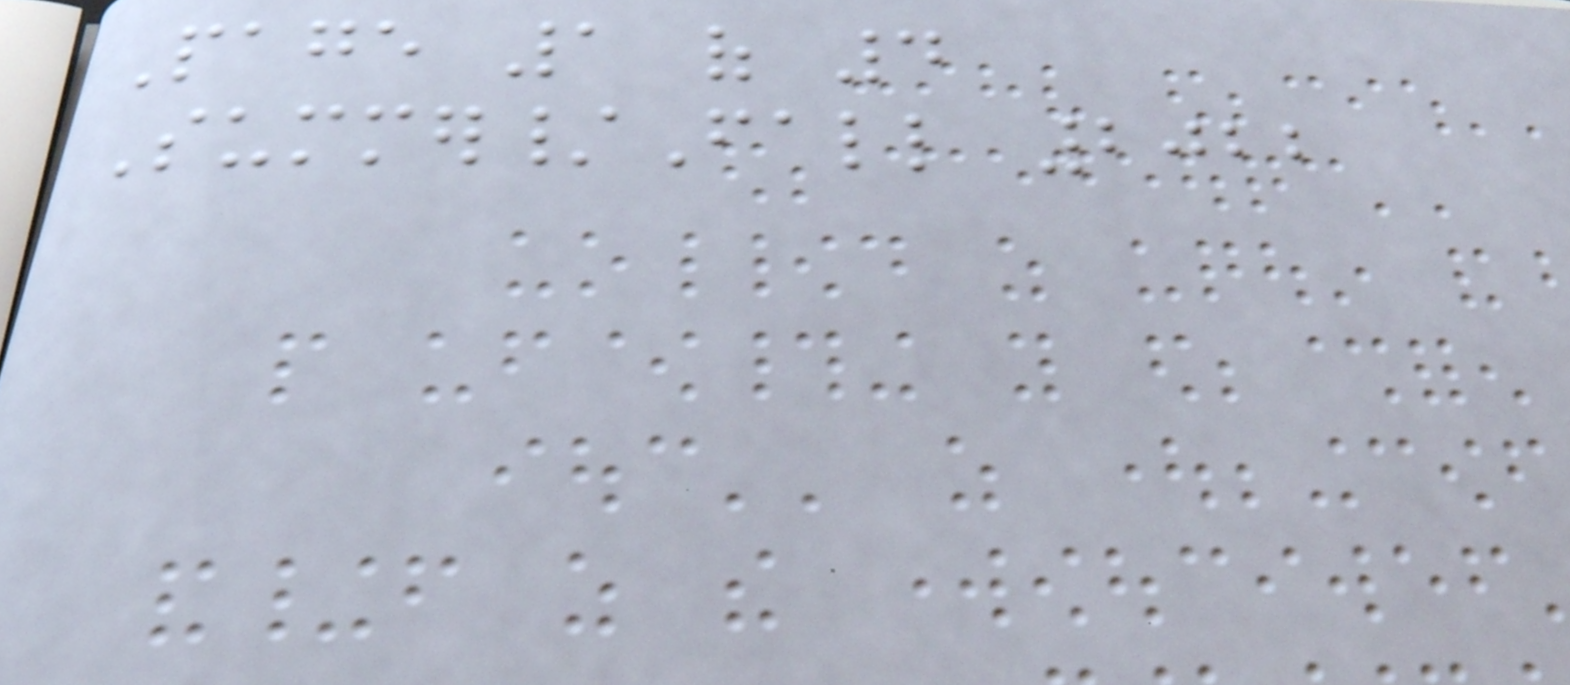Page 1 of 4
Summer/Fall 2022
